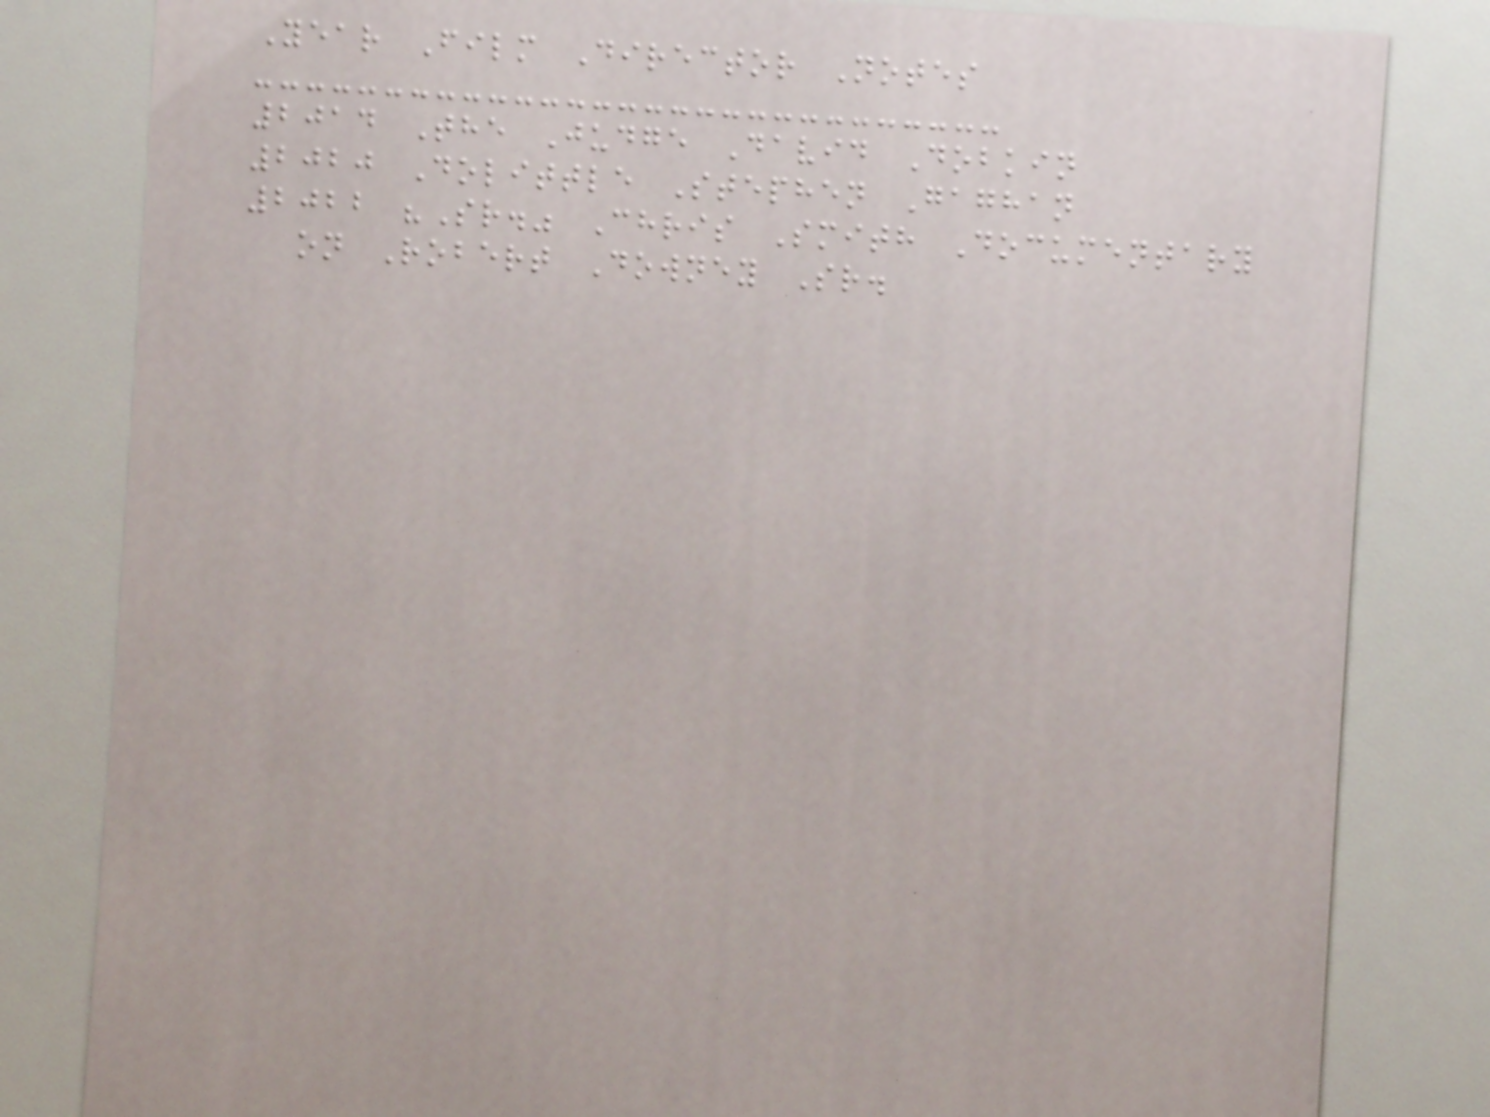Year Film Director Notes
2014 The Judge David Dobkin
2020 Dolittle Stephen Gaghan
2022 "Sr." Chris Smith Documentary
on Robert Downey Sr.
